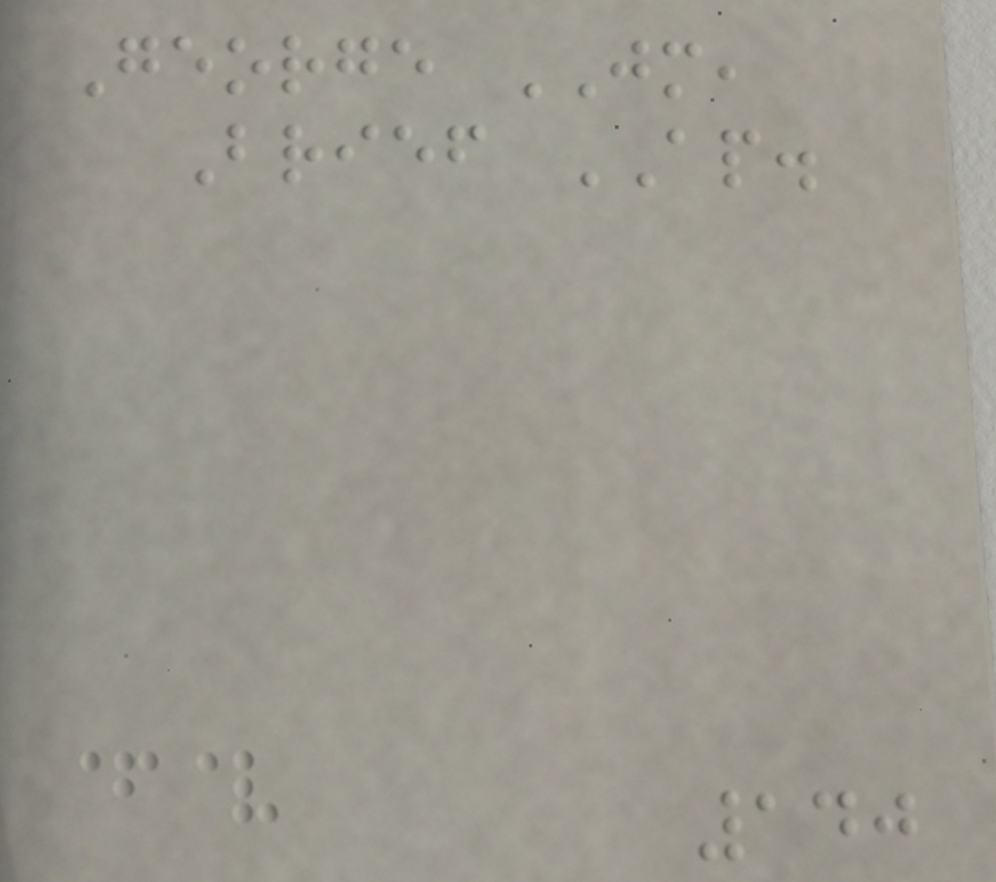George JM,
Brief AP.
140
